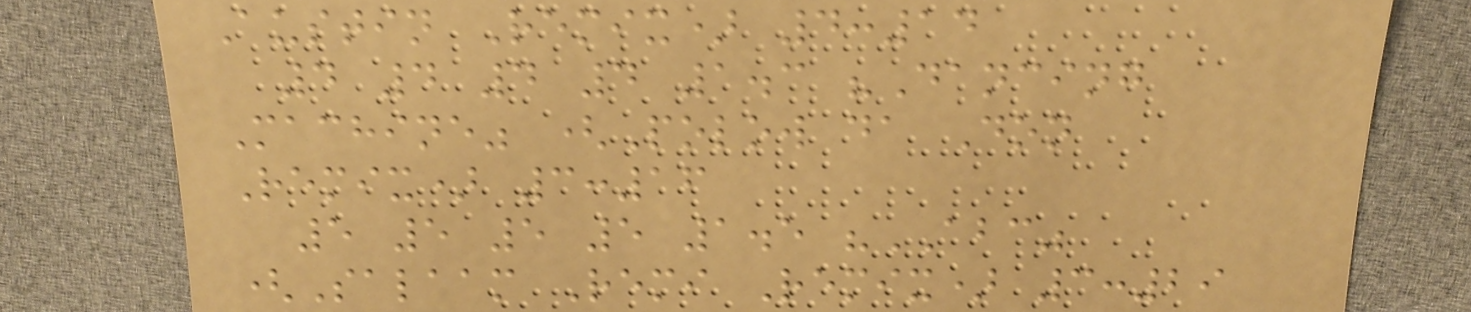Austin Remix) 4:14
4 4 4 4 1.3 "Dancing
Machine" (Polow da Don
Remix) 3:16
5 5 5 5 1.5 "ABC"
(Salaam Remi Remix) 3:29
